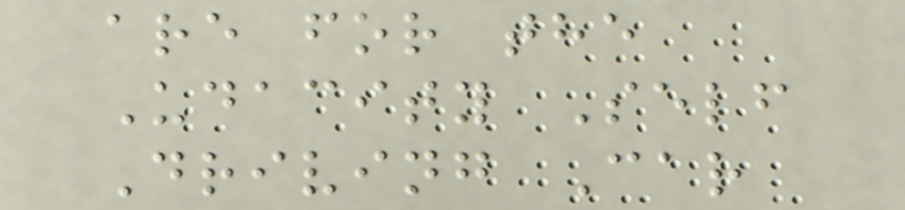are for the
Udacity Self
Driving Car
